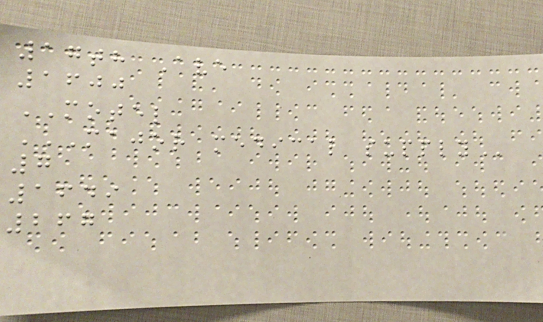17th Ave
1600
MOTEL
MAJOR MEDICAL SUPPLY
7
1649
267
